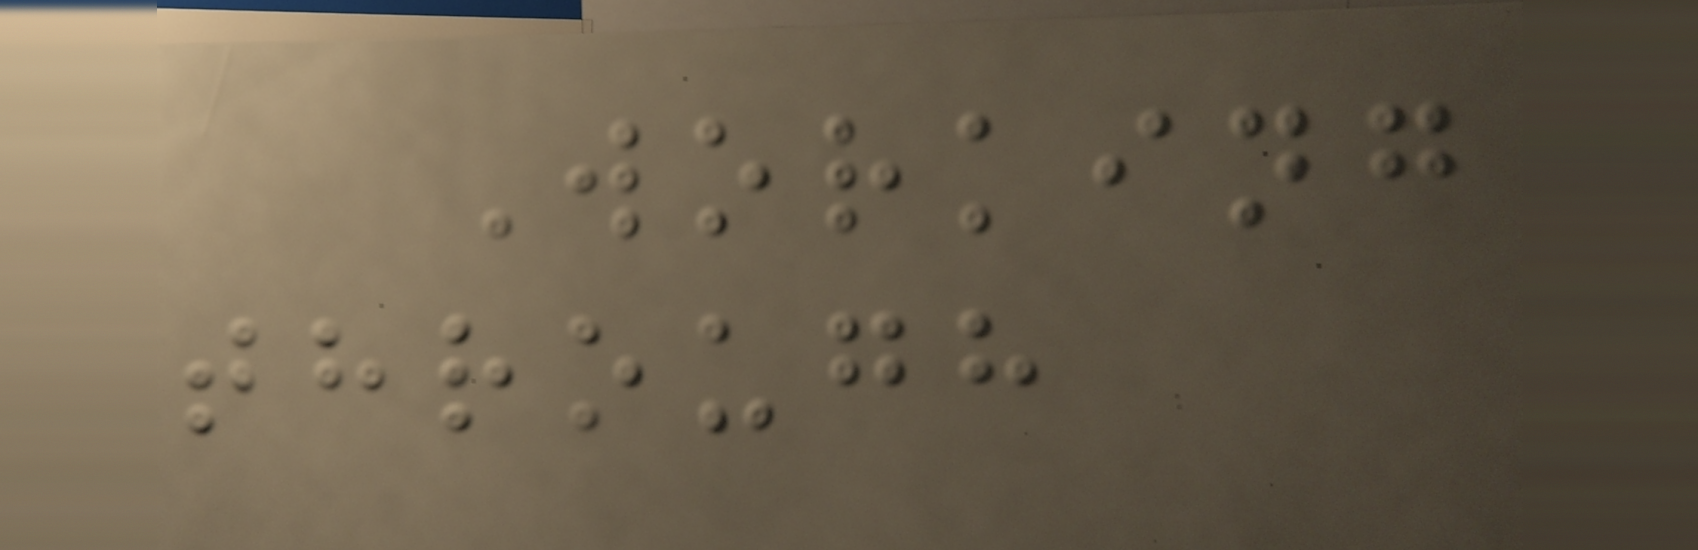Working
through
